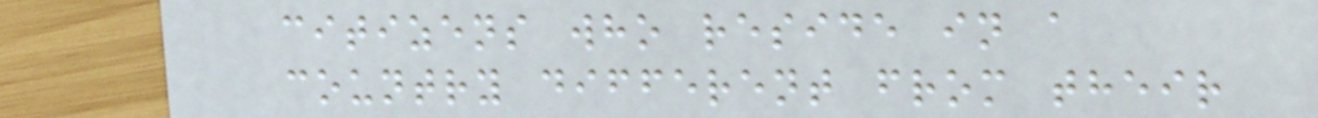citizens who reside in a
country different from their
